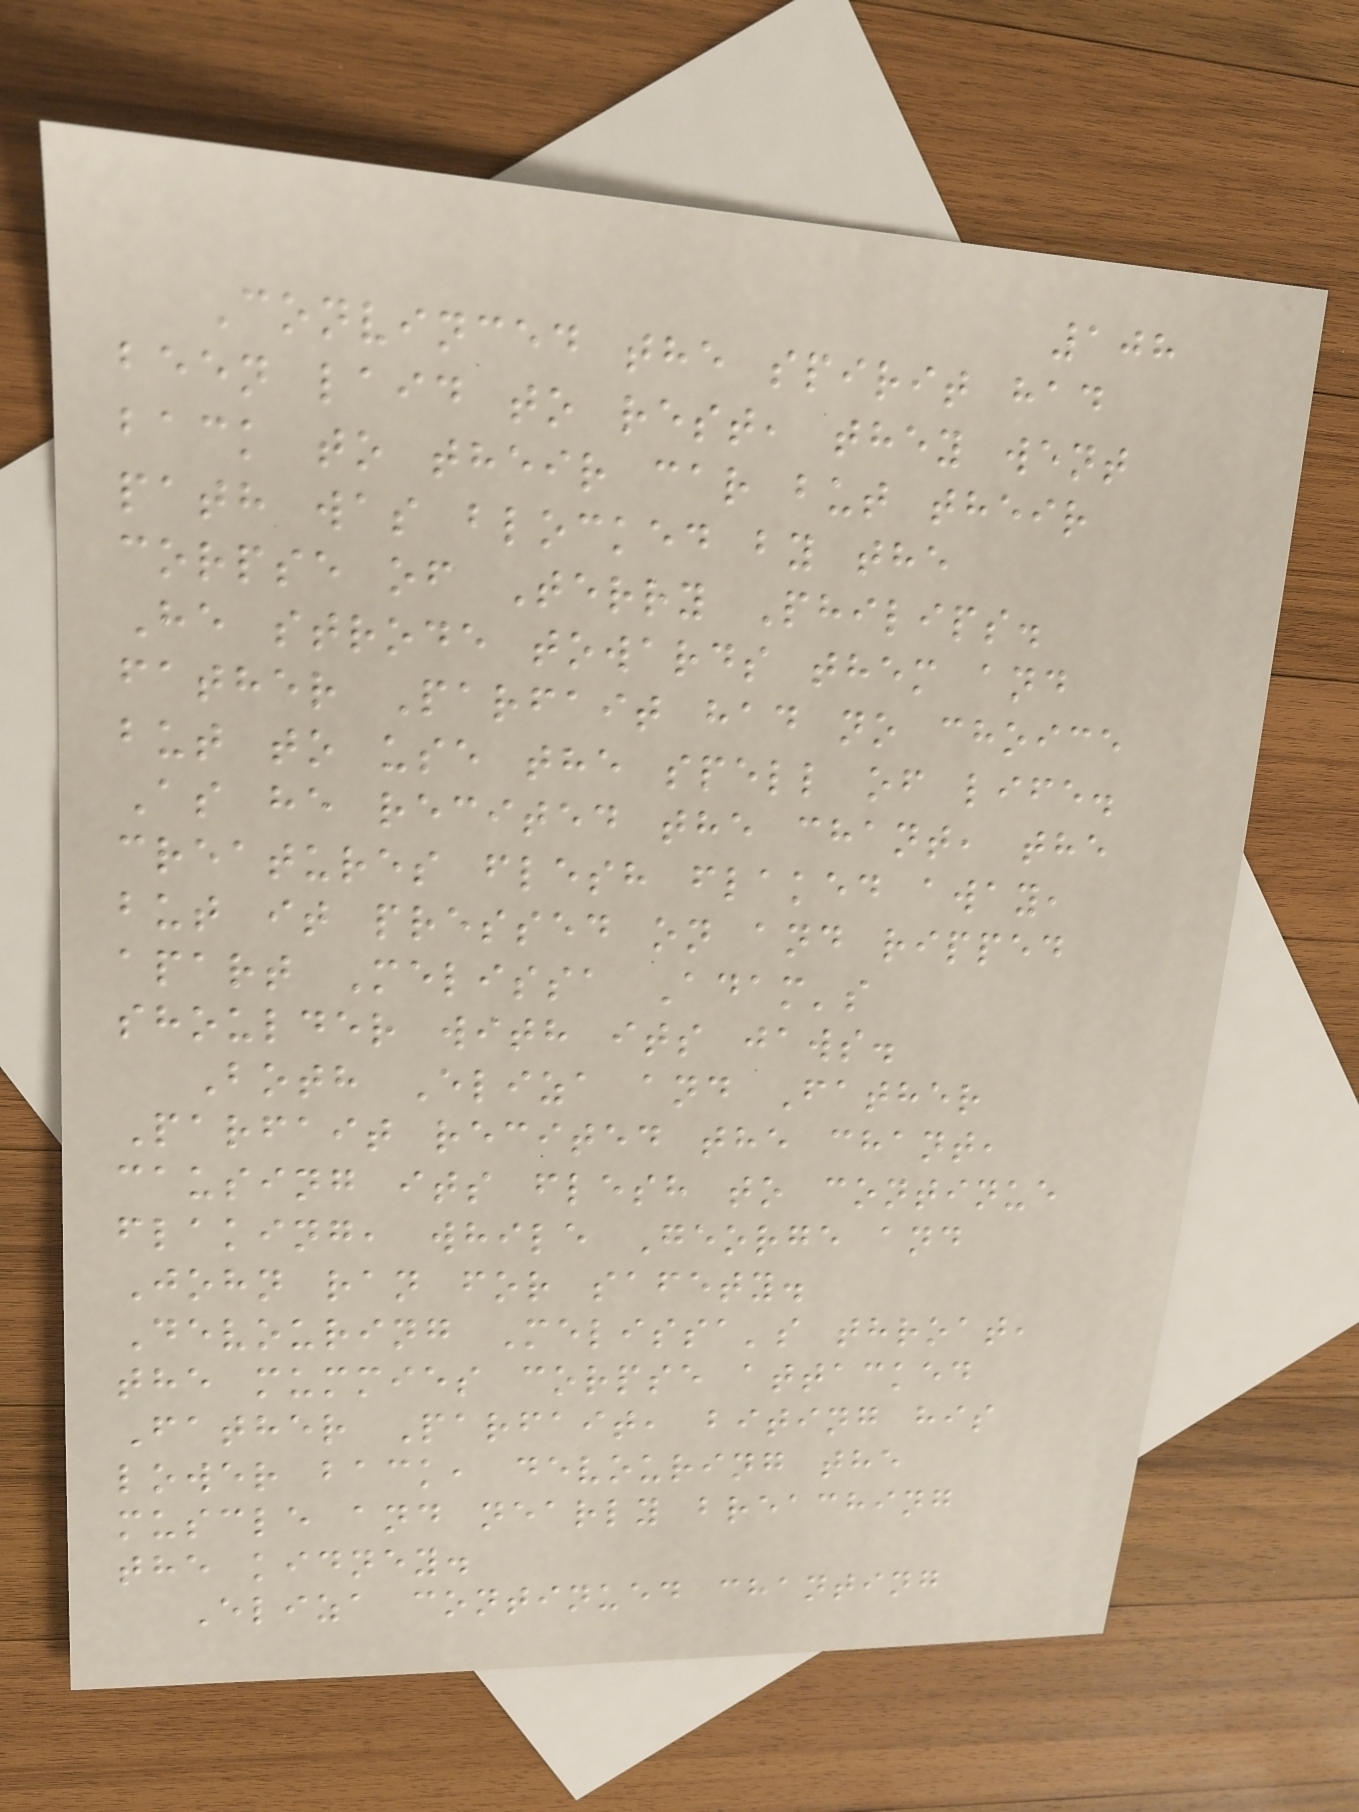108
Convinced the spirit had
been laid to rest, they went
back to their car but their
path was blocked by the
corpse of Terry Philips.
He strode towards them and
father Parfait had no choice
but to use the spell of life.
As he recited the chant, the
creatures flesh flaked away,
but it pressed on and ripped
apart Melissa Adam's
shoulder with its jaws.
Both Eliza and Father
Parfait recited the chant,
causing its flesh to continue
flaking, while George and
John ran for safety.
Devouring Melissa's throat,
the mummies corpse attacked
Father Parfait, biting his
lower back, devouring the
muscle and nearly breaching
the kidney.
Eliza continued chanting
